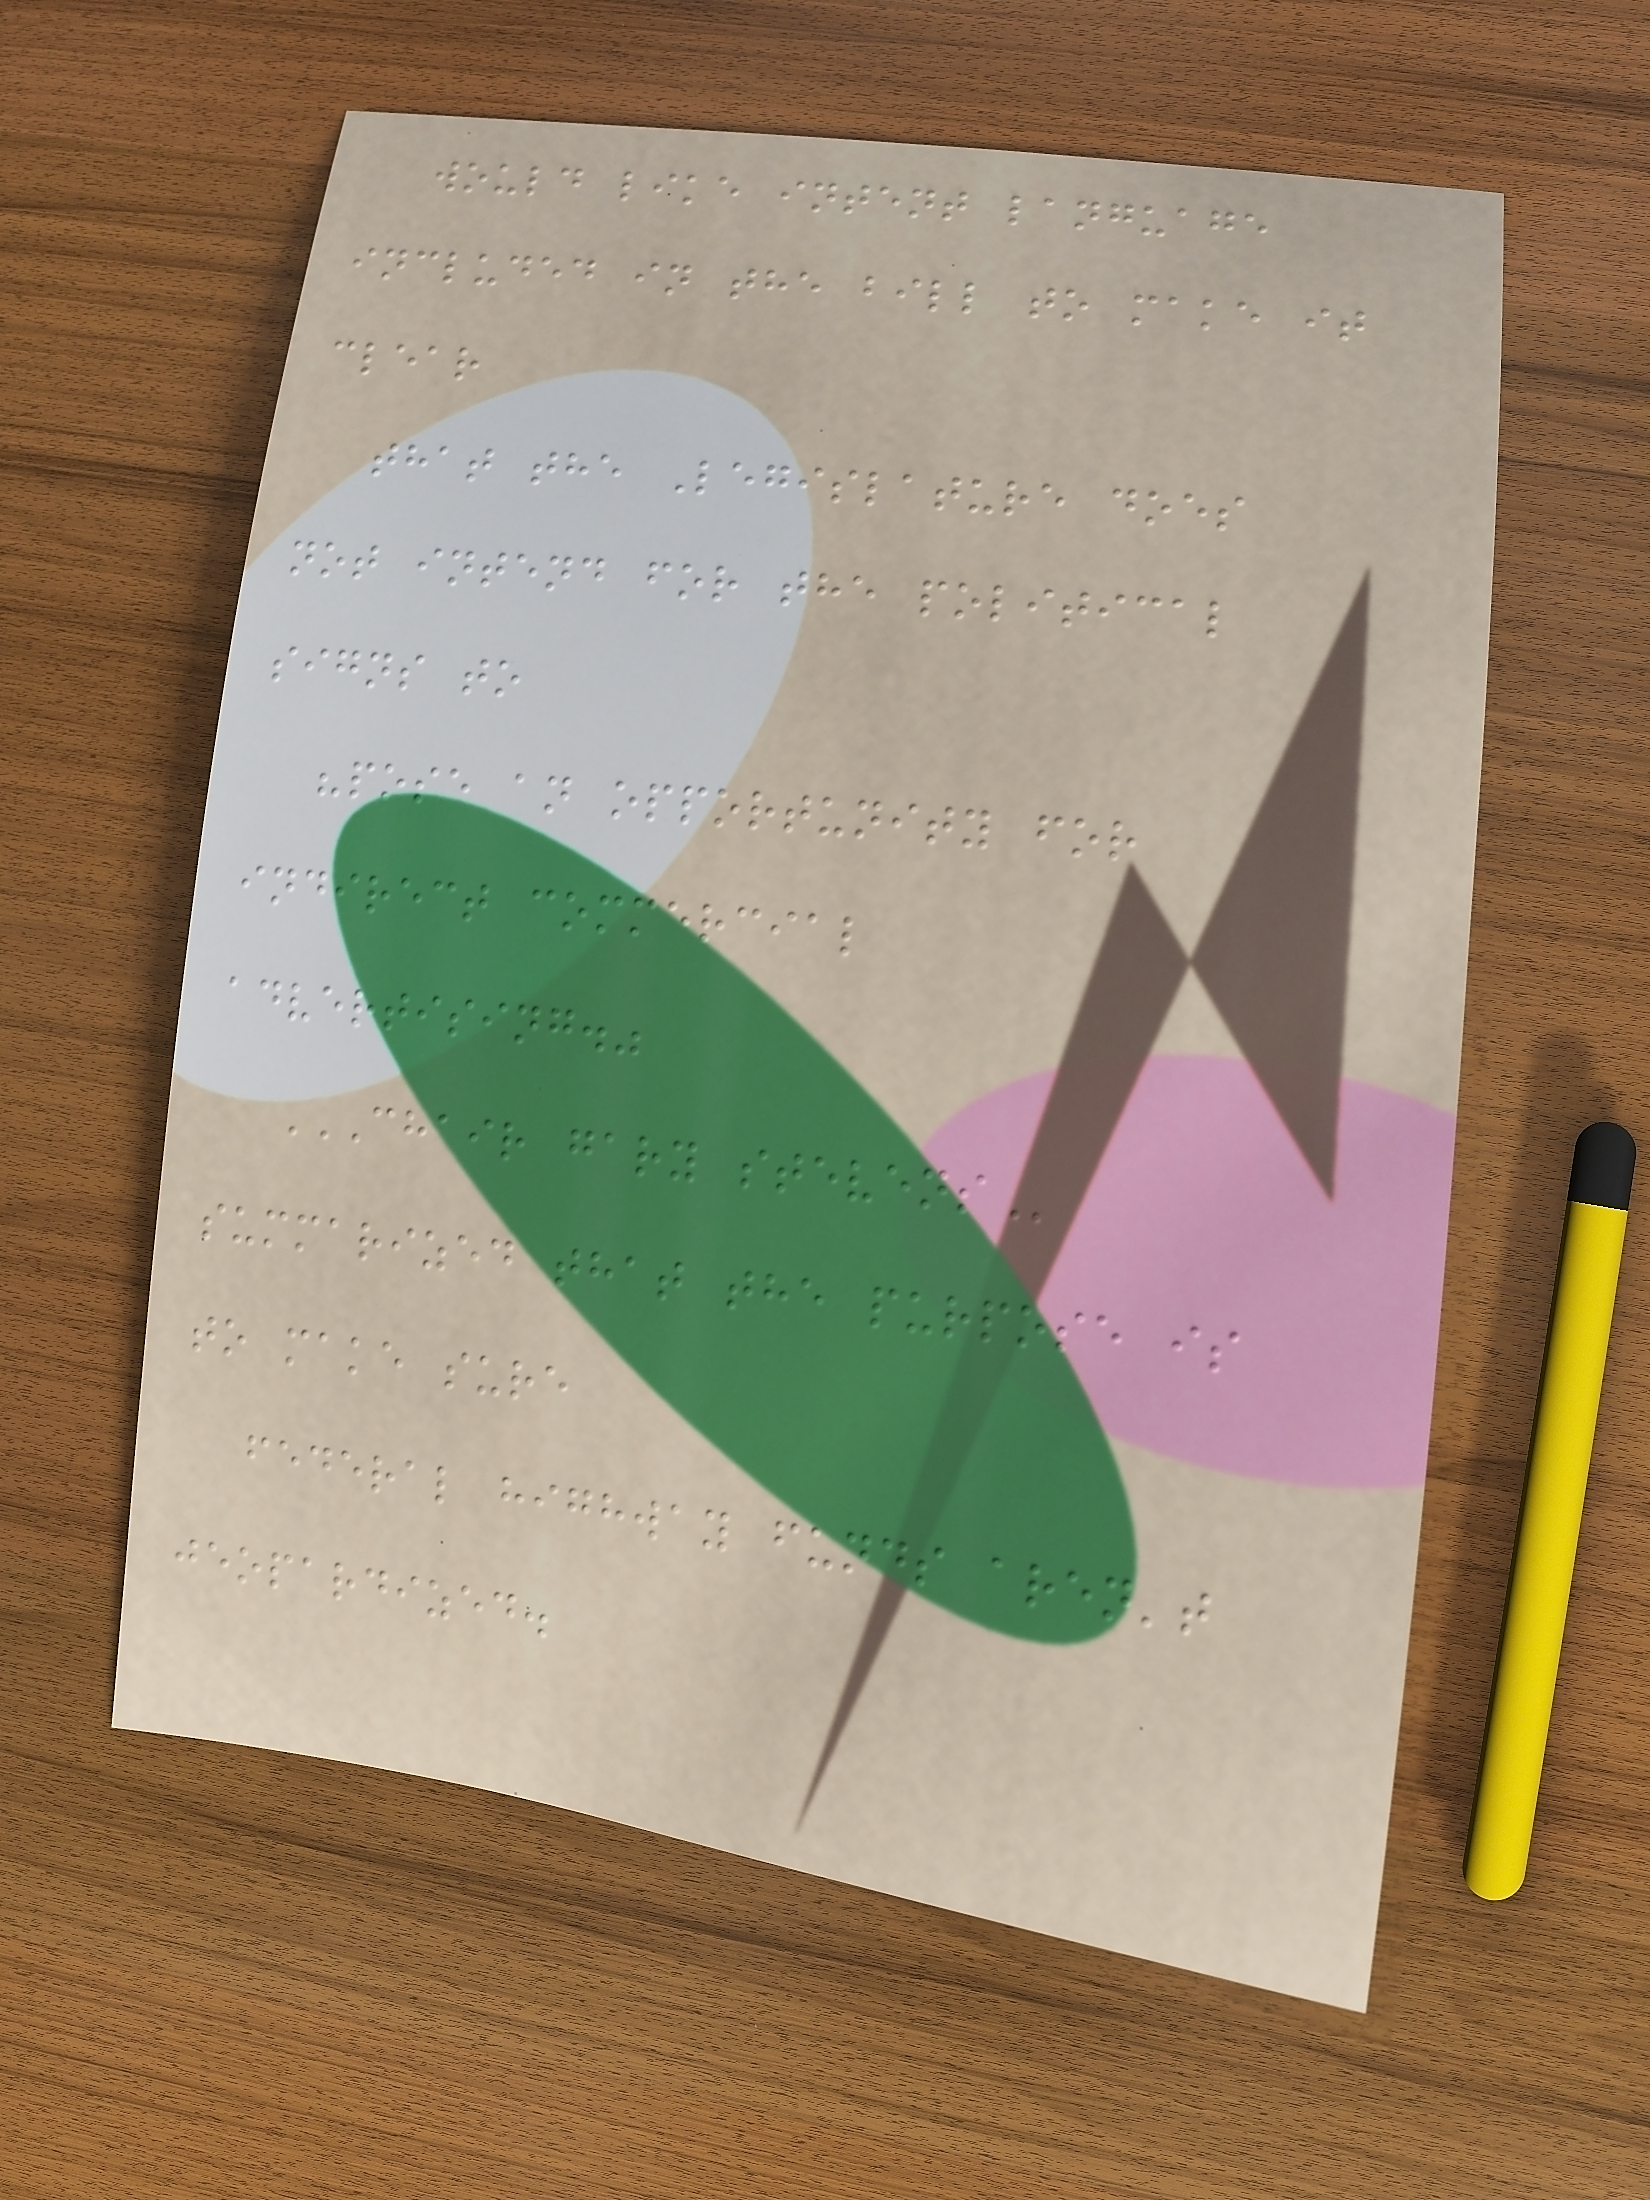would like intent language
included in the bill to make it
clear
that the Legislature does
not intend for the political
signs to
"pose an opportunity for
indirect commercial
advertising."
CHAIR GARY STEVENS
summarized that the purpose is
to make sure
federal highway funds aren't
jeopardized.
